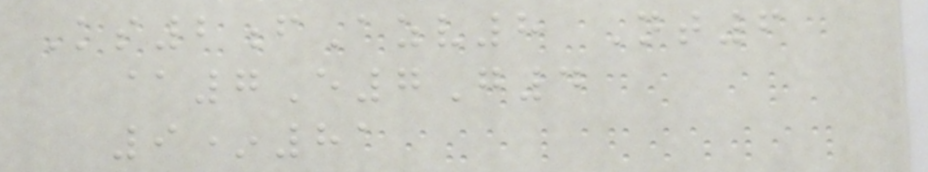Ks2fAzv8 Nt6
@7E7G4
9*81
